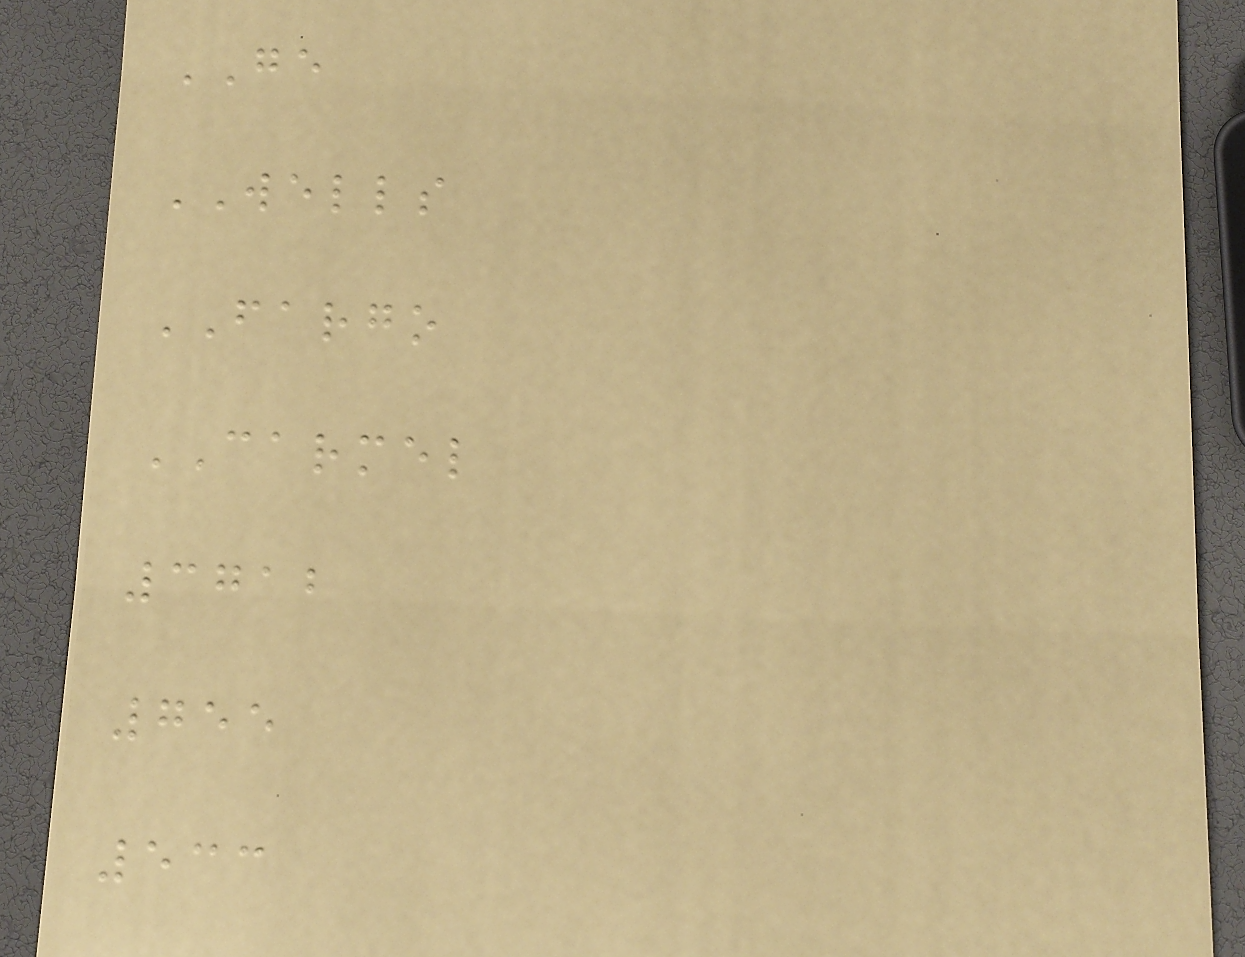GE
WELLS
FARGO
CARMEL
3712
755
533
